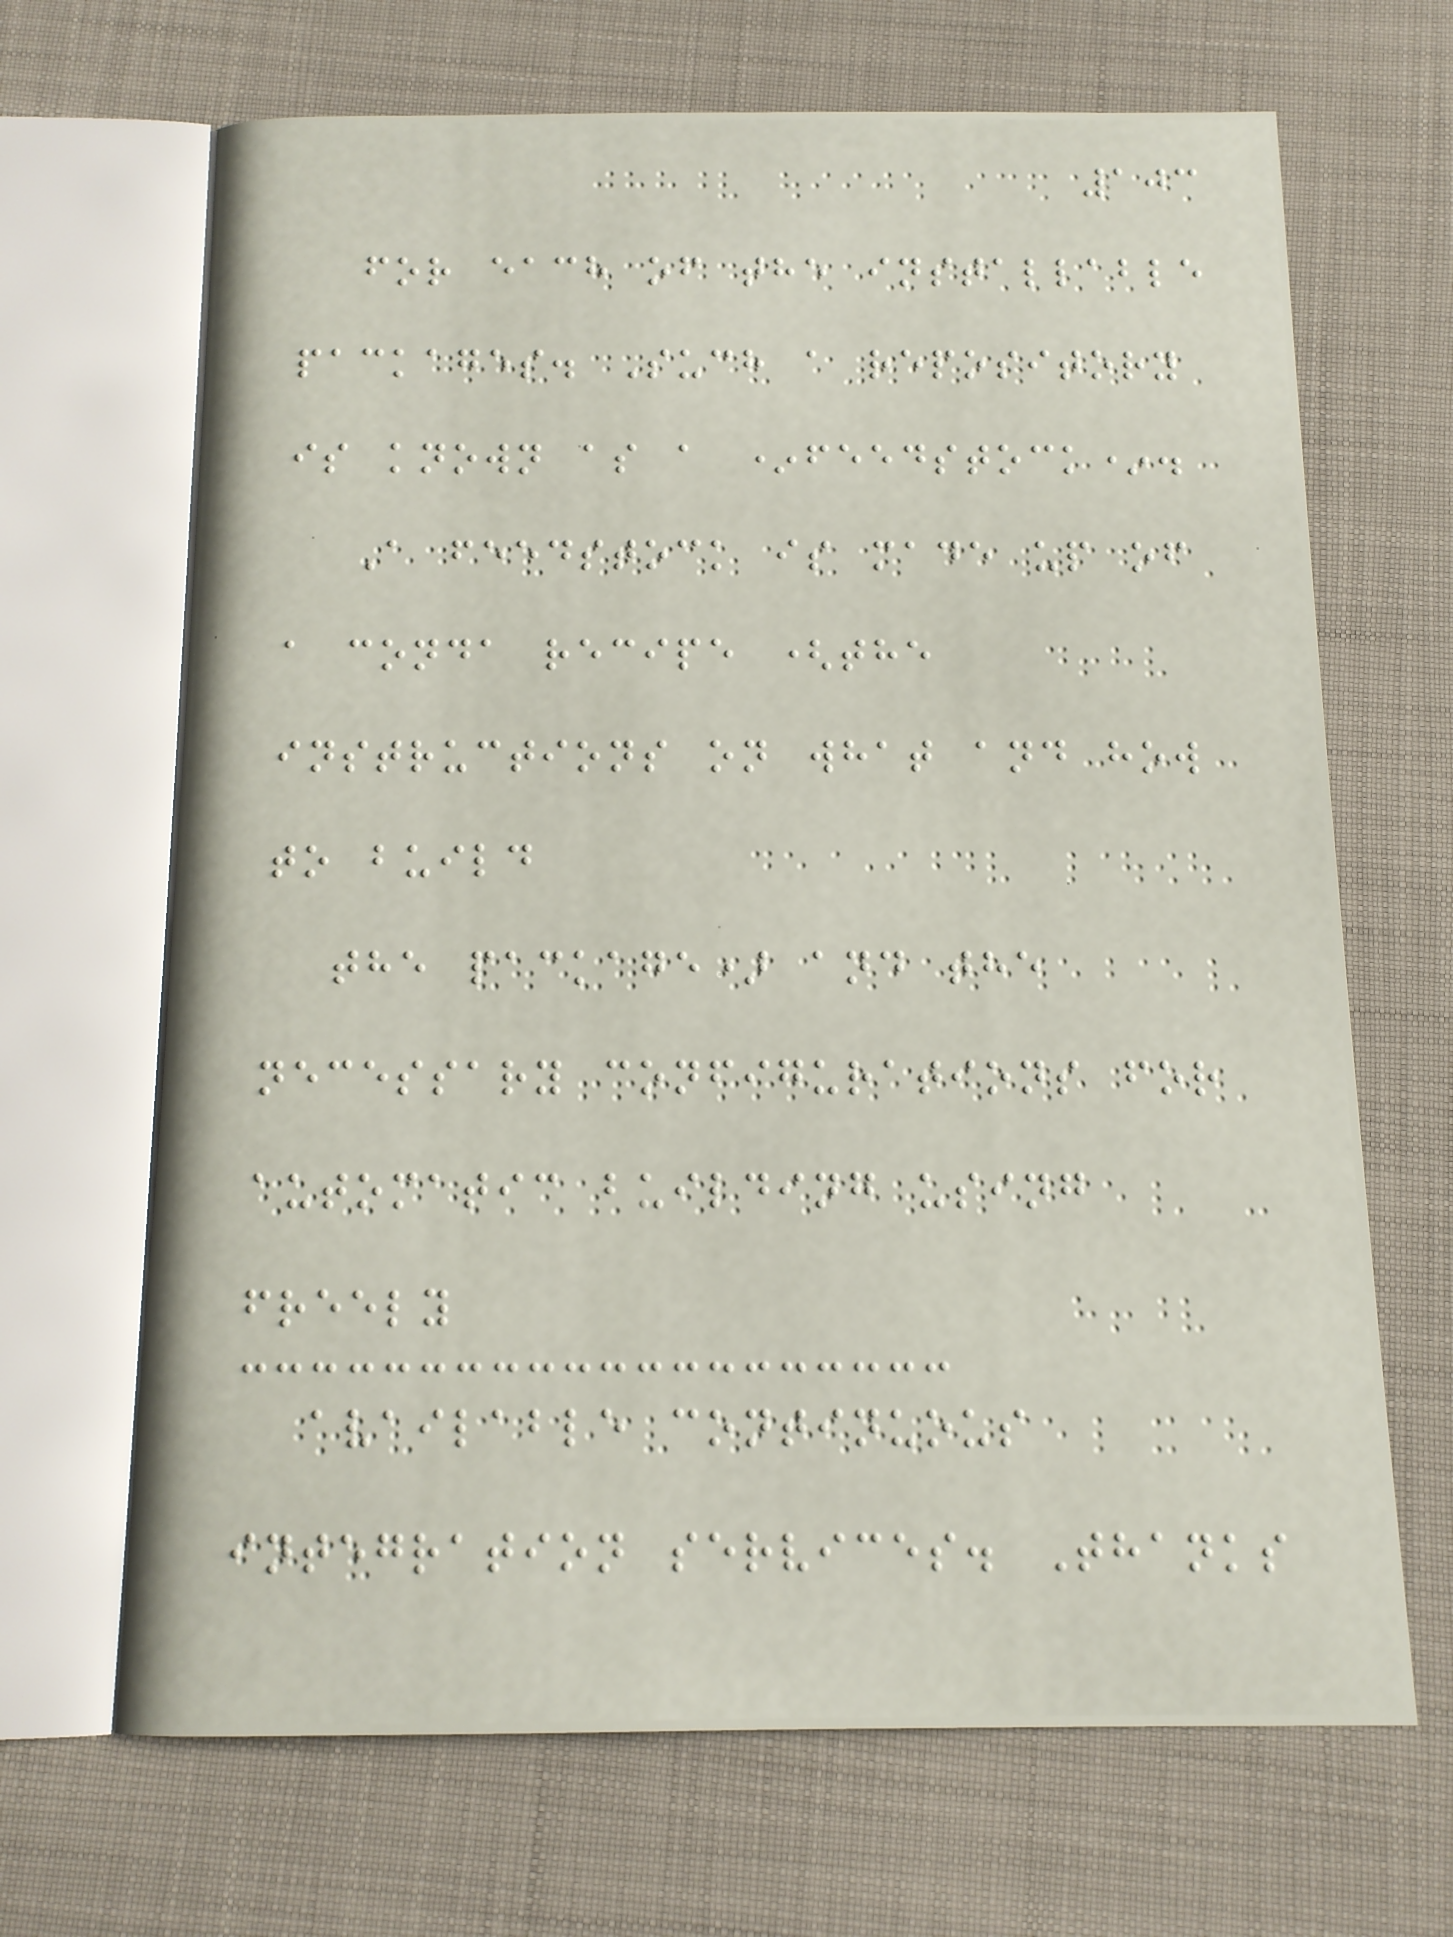103
for each of the installable
packages. Such a repository
is known as a *feedstock*.
A feedstock is made up of
a conda recipe (the
instructions on what and how
to build
the package) and the
necessary configurations for
automatic building using
freely
available continuous
integration services. Thanks
